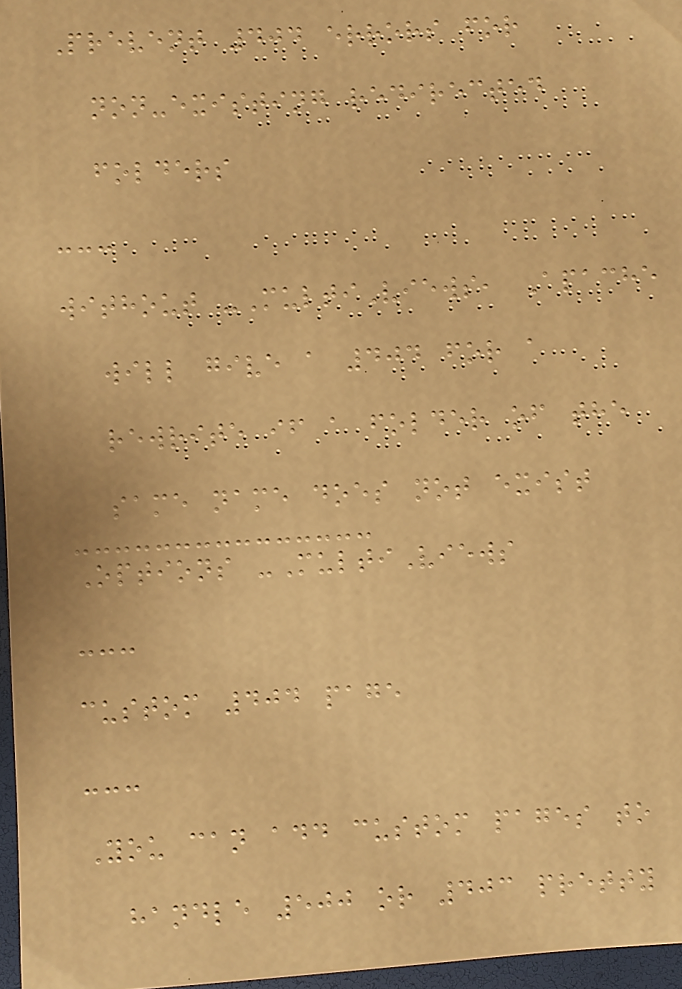Prevent 404 errors for
non-existing redirected
folders
---
without -MultiViews, Apache
will give a 404 for a
rewrite if a folder of the
same name does not exist
Options -MultiViews
---
custom 404 page
---
You can add custom pages to
handle 500 or 403 pretty
